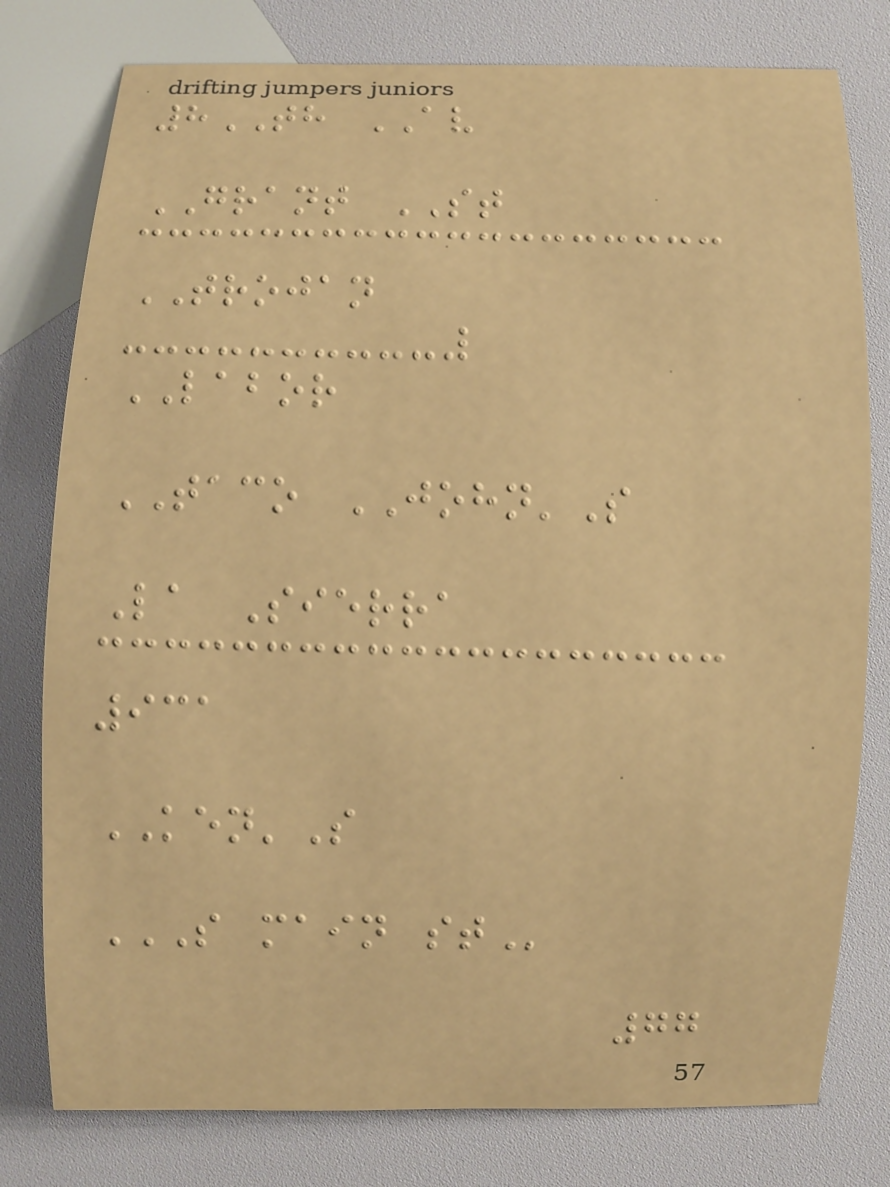8TH AV
GRANT ST
TROJAN
LABOR
TACO JOHN'S
La Sierra
931
KEN'S
S MAIN ST
77
